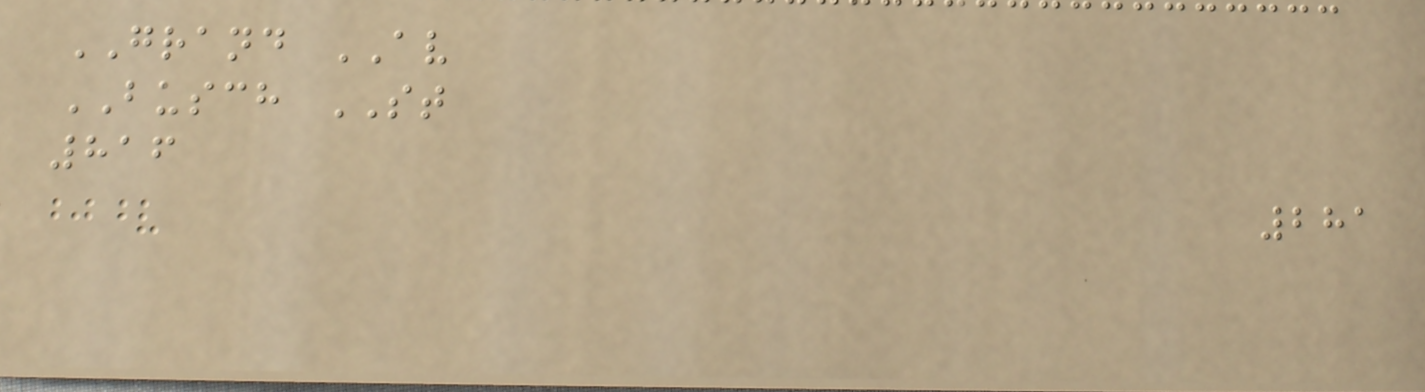GRAND AV
BUSCH ST
816
281
